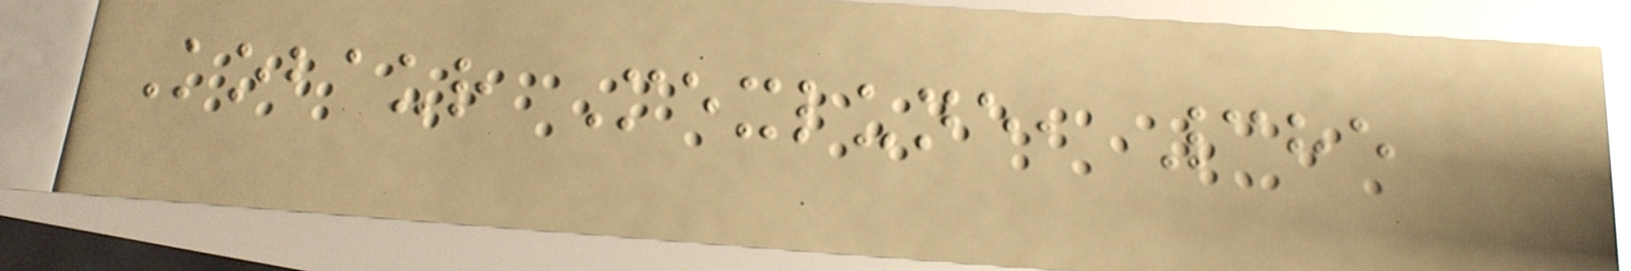Kobaur Mexlune, 385
